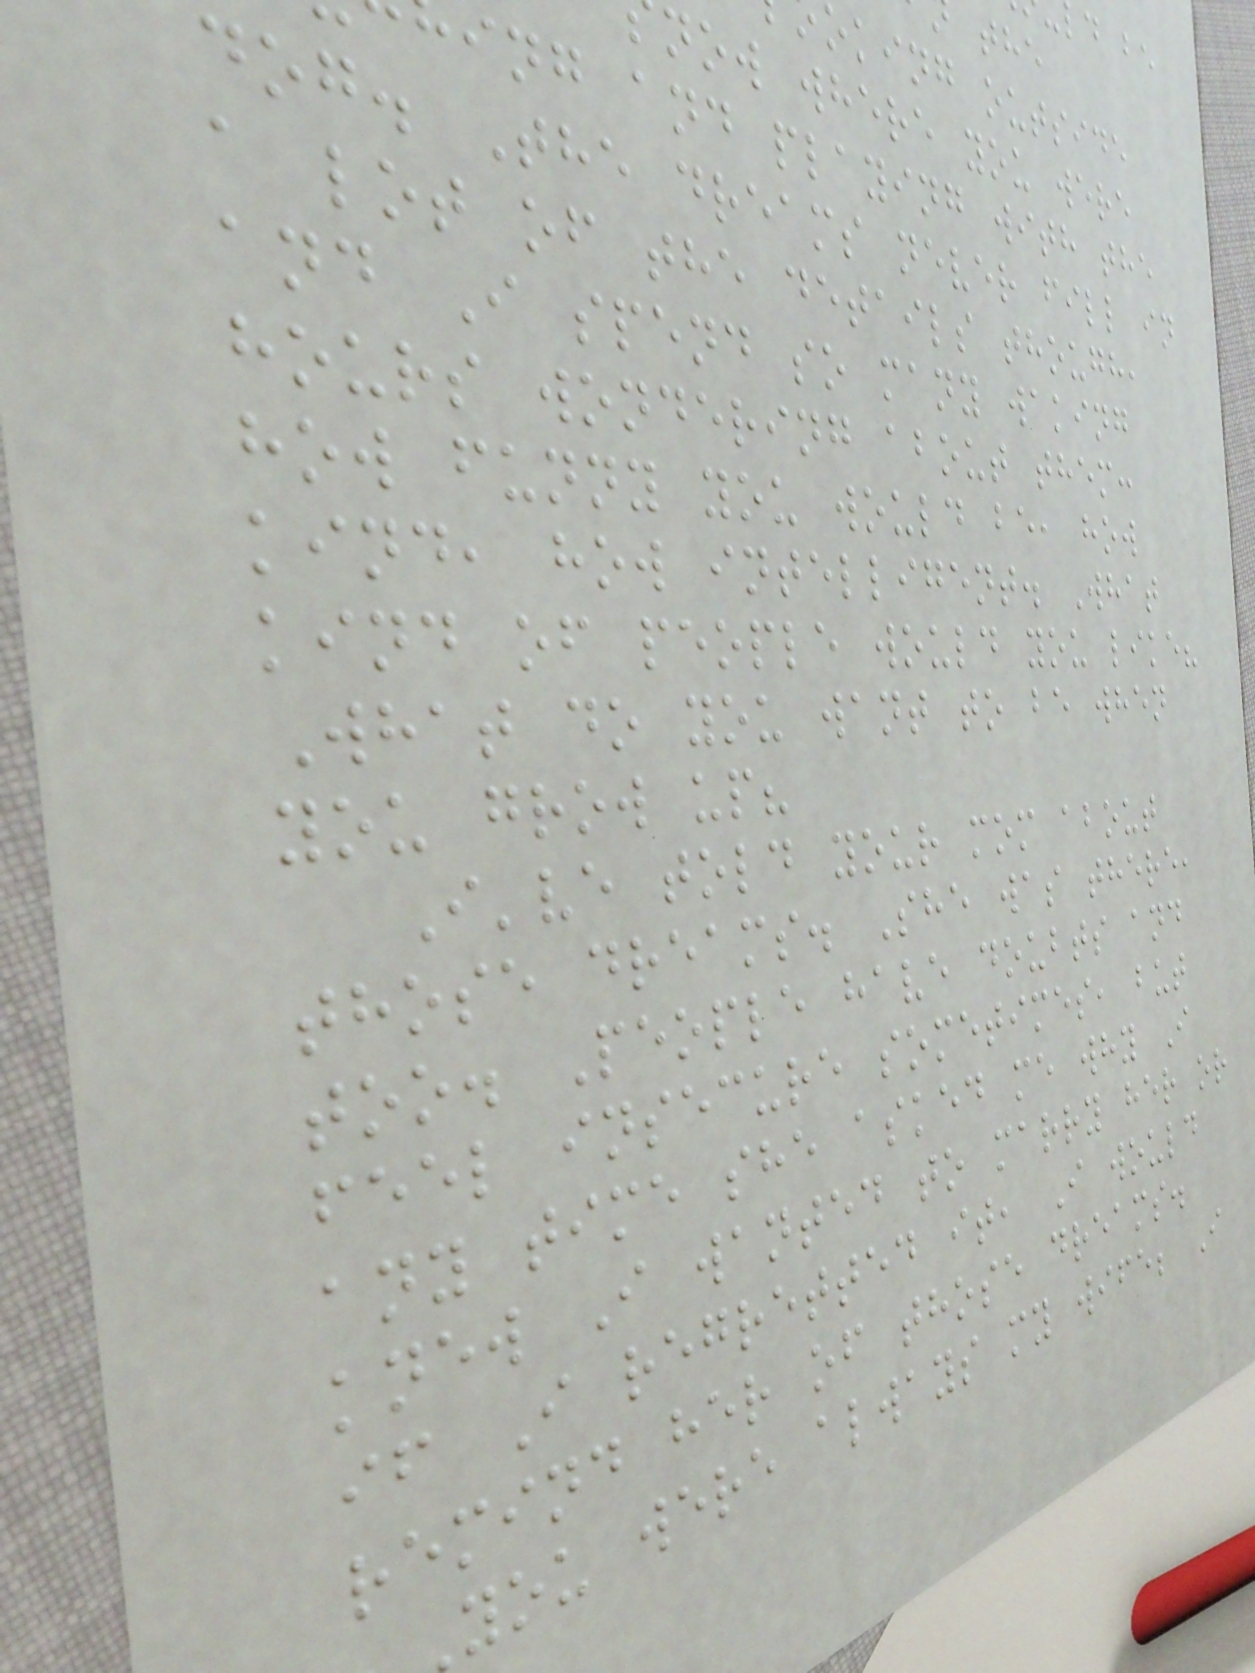oking outside
now where you were
ing and playing with the
dog. The dreams never fill in
a lot of the details though,
and I spend so many waking
hours wondering about them:
how funny you would be, how
kind, how intelligent. What
kind of people would you like?
What do you want to be when
you grow up?
I've told your mom about
those dreams. She was there,
too. People have doubts and
feel insecure sometimes, but
any time she asked me why I
knew I wanted to marry her or
if I regretted it, I would
remind her of those dreams.
you were always my wife; I
